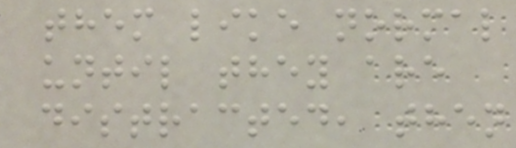them like normal
until they are
distracted, then
